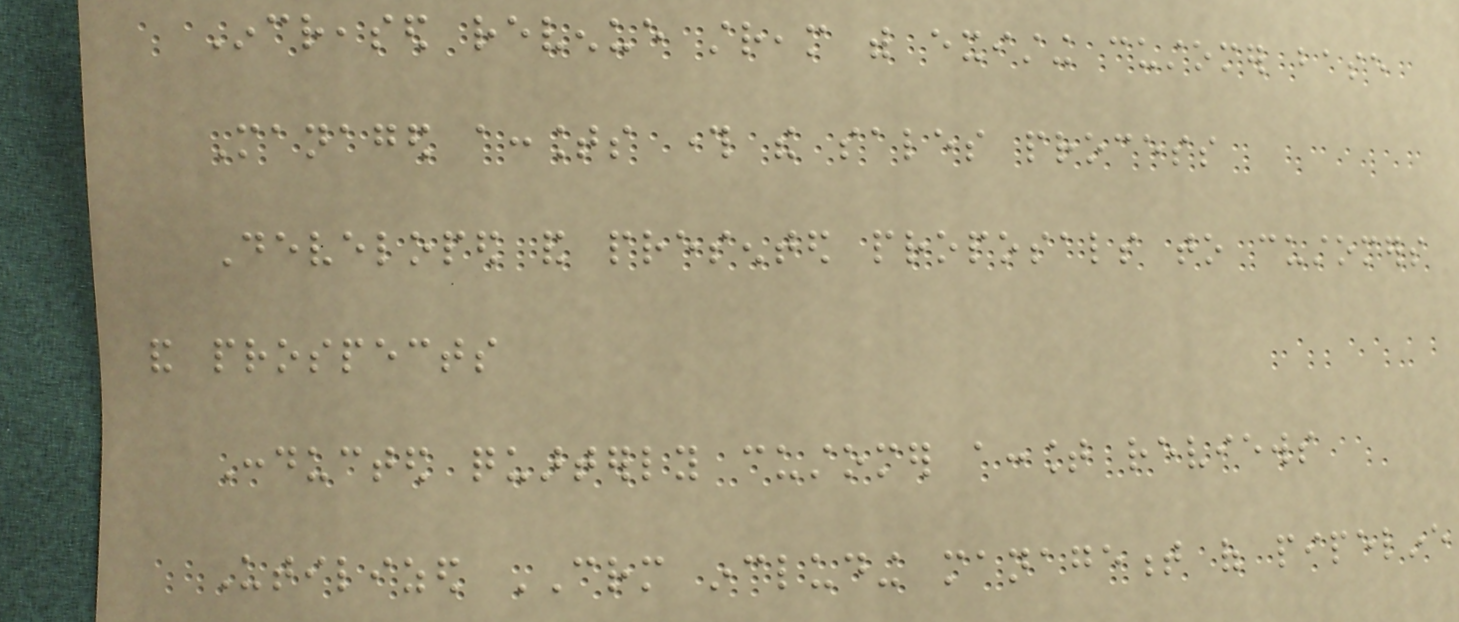Increased revenue stream with existing customer base
Managed accounts through the sales process
Developed and presented proposals to customers
and prospects
Conducted quarterly customer account reviews
Utilized CRM including management of pipeline
